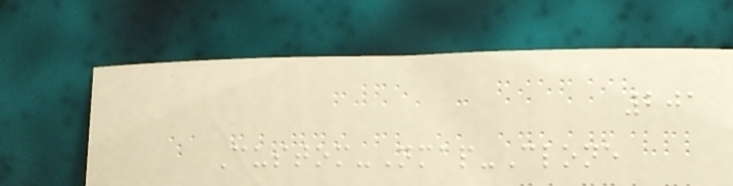201
Custom-Nmap-Clone
